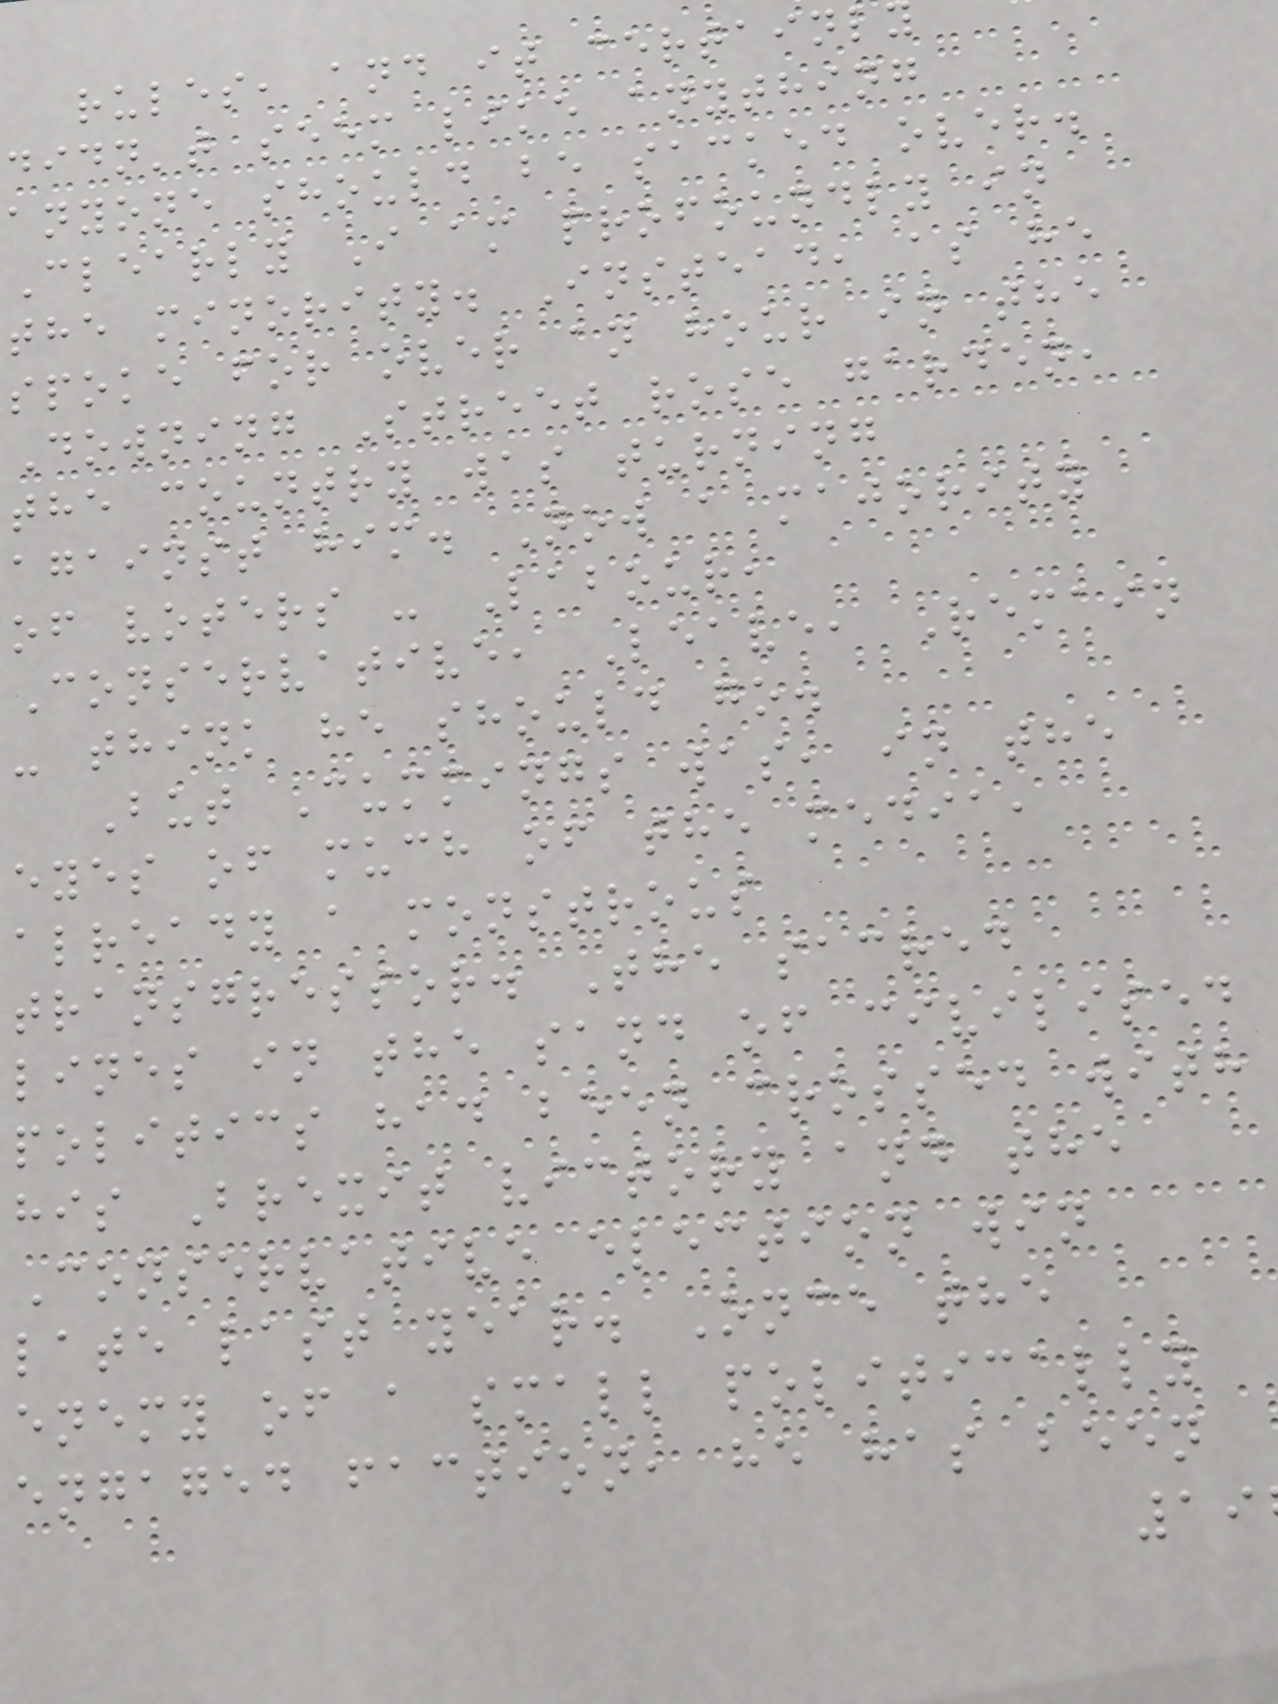rules, and it certainl
didn't seem like anything
anyone should be sacked over.
Clearly I am profoundly in
the minority. Instead, as he
spoke for over an hour in the
Downing Street rose garden,
the country was turning
against him. Now a majority
of voters - Labour,
Conservative, Leave, Remain
- think he should go.
But Cummings was, in the
eyes of much of the media,
already a monstrous
transgressor. The sacred
lines in the sand of civilised
politics had been crossed with
his Brexit victory and the
Conservative election win
late last year. Once the
enemy of a small politically
engaged faction, he has been
